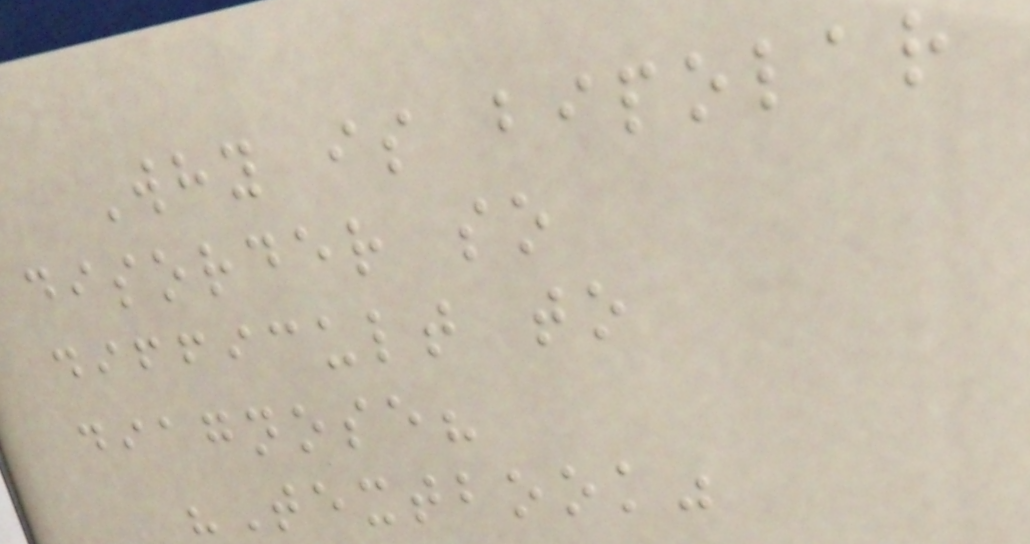Why is bipolar
disorder so
difficult to
diagnose?
"Textbook"
